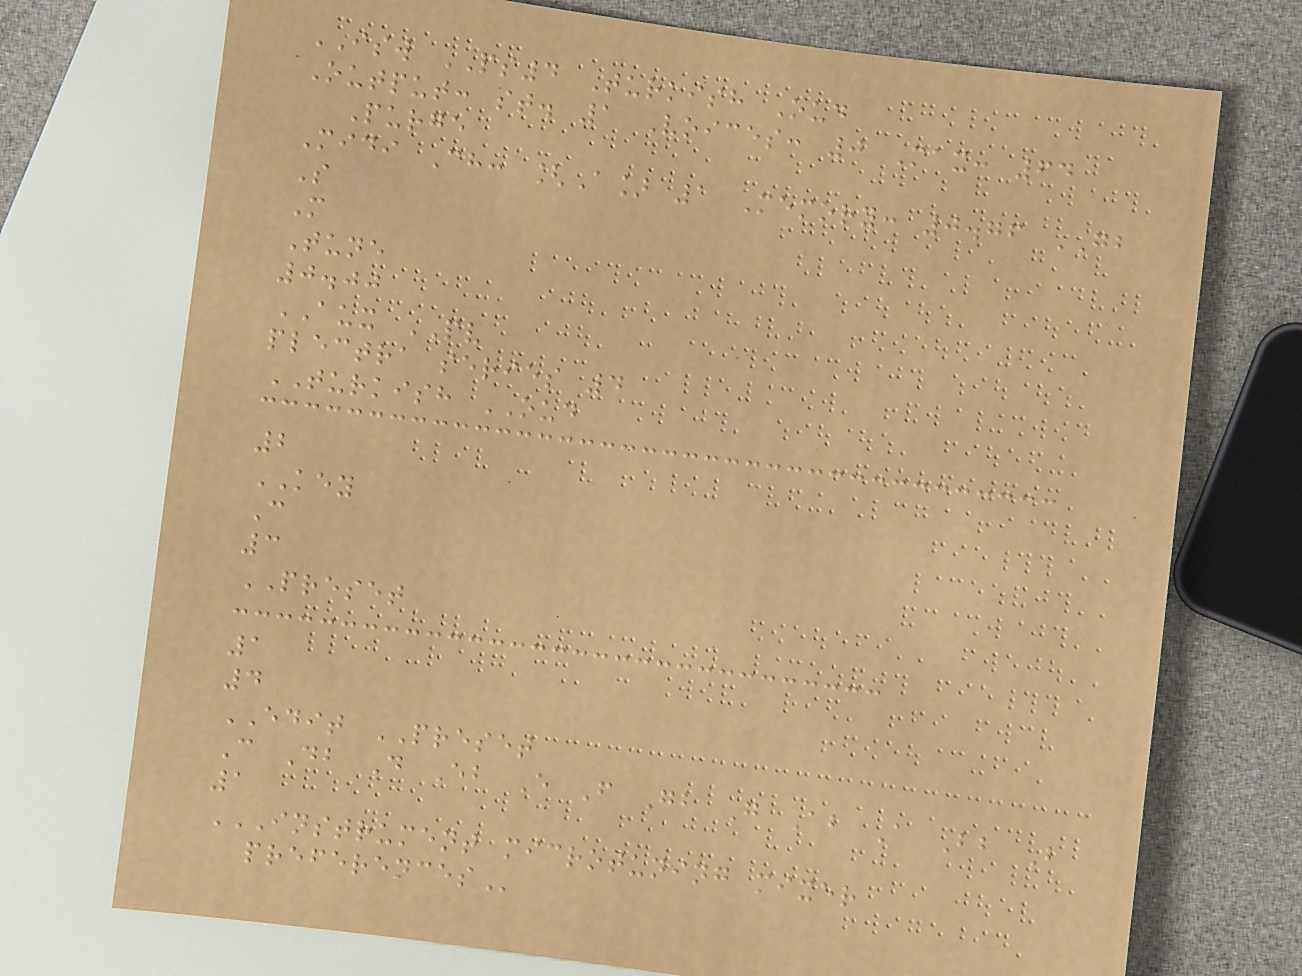ISW PS4 Turkish Oud
Output: st. 1 Voices: 0 Max: 64
Purge
Midi Ch: [A] 1 Memory: 0.76 GB
S
M
Tune
0.00
AUX PV
plectra series 4
TURKISH OUD
2
KEY
C
3
PRESET
1
4
EDIT PRESET
C Db D Eb E F Gb G Ab A Bb B
1
INSTRUMENT MICROTUNING MIXER
PREFERENCES
